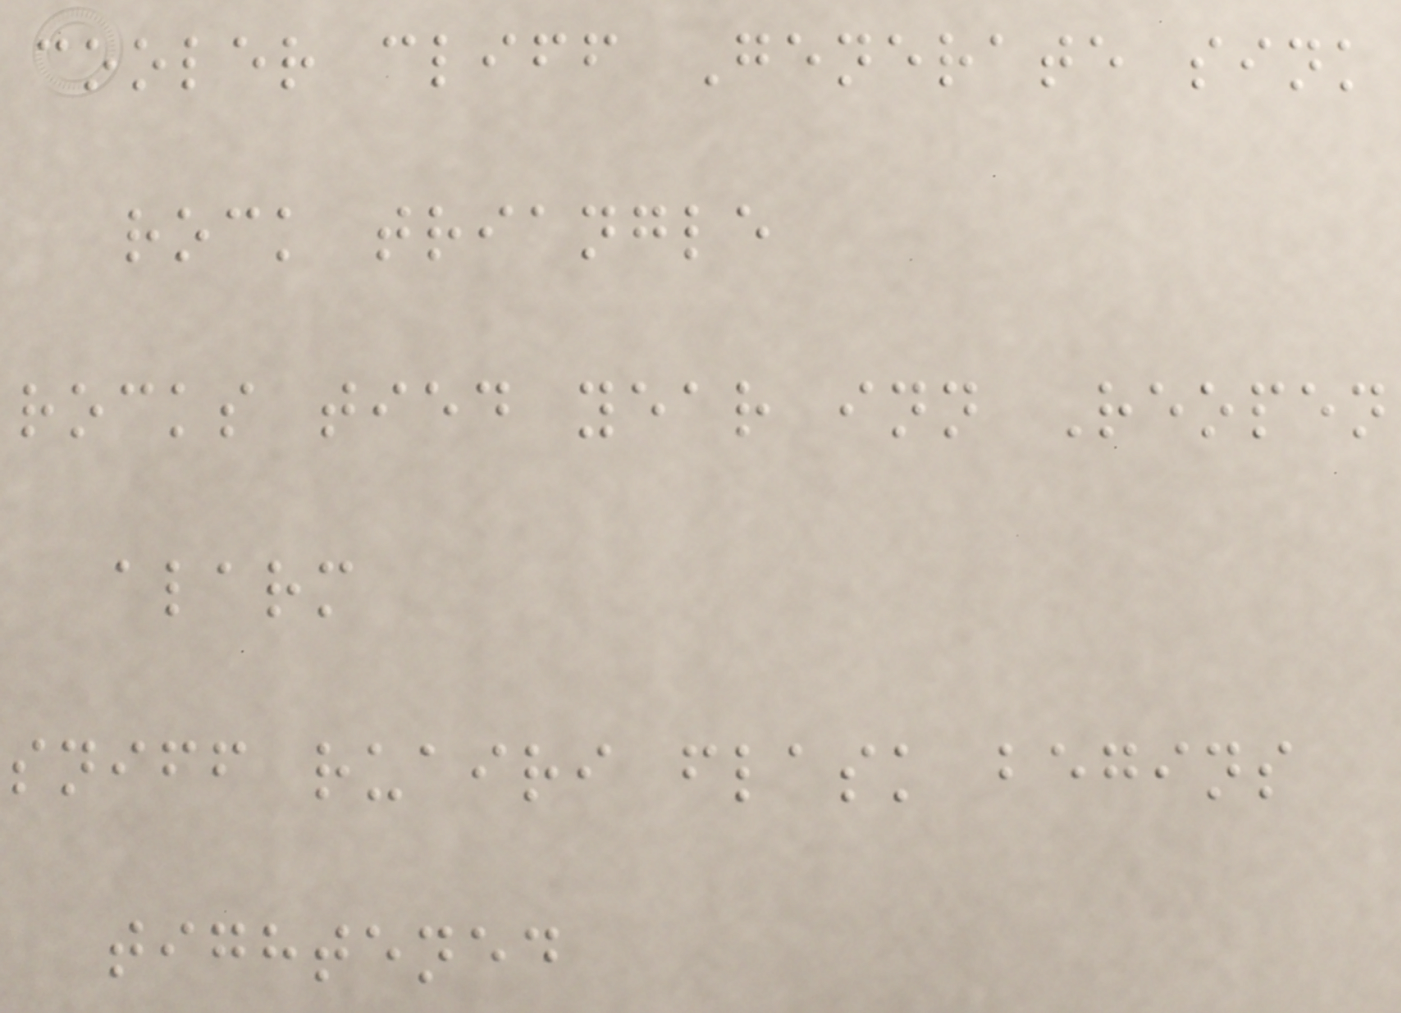cooler cliff Generate sink
rock triangle
rocks tied year inn Reopen
alarm
sniff ruairi flask begins
tightened
